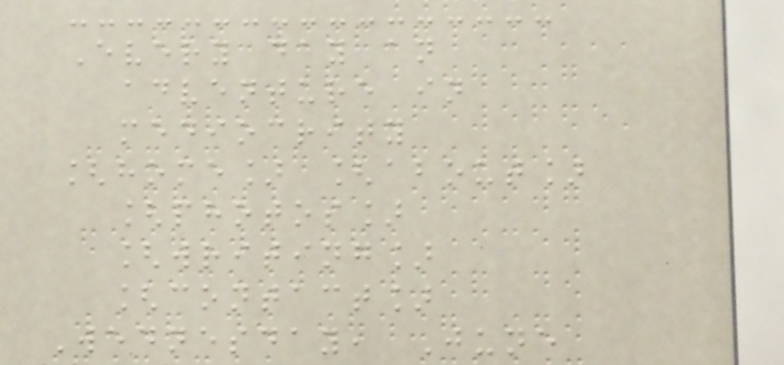Every day an
adventure in
mediocrity
[home] [about]
[photos]
[writing]
[contact]
Wednesday, June
